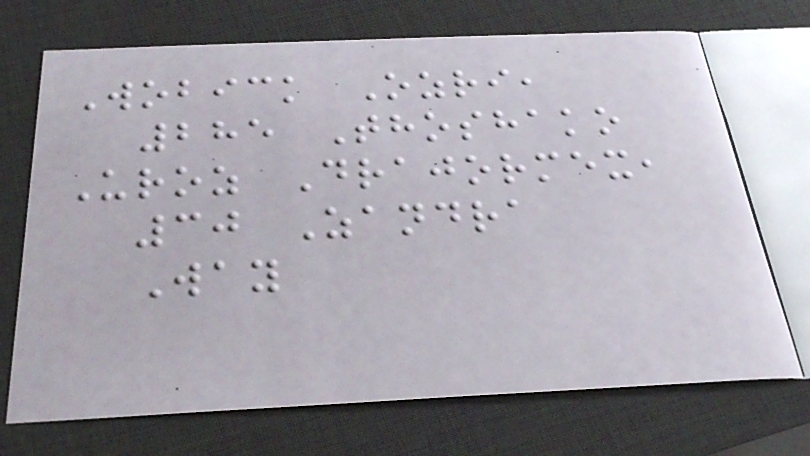Wobick Ozri,
285 Thoshako
Uroz Drajormex,
30 Zandra
Way
